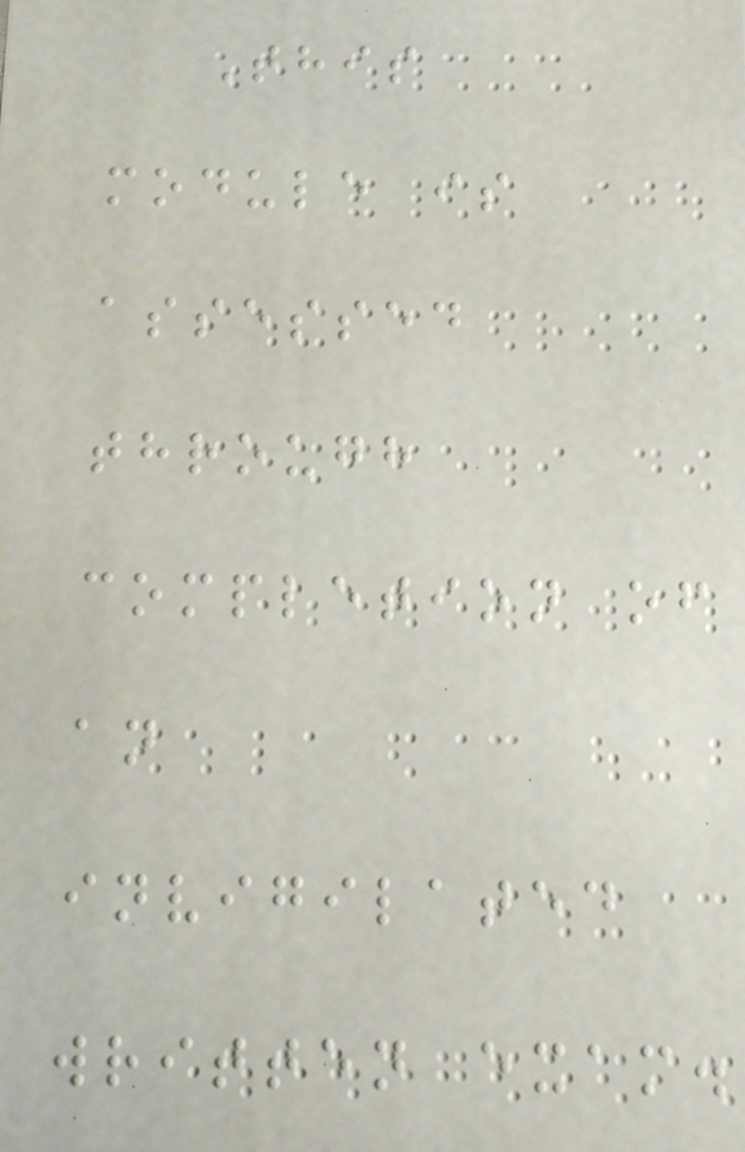This
module is
assessed
through
completion of
an
invigilated
written exam.
